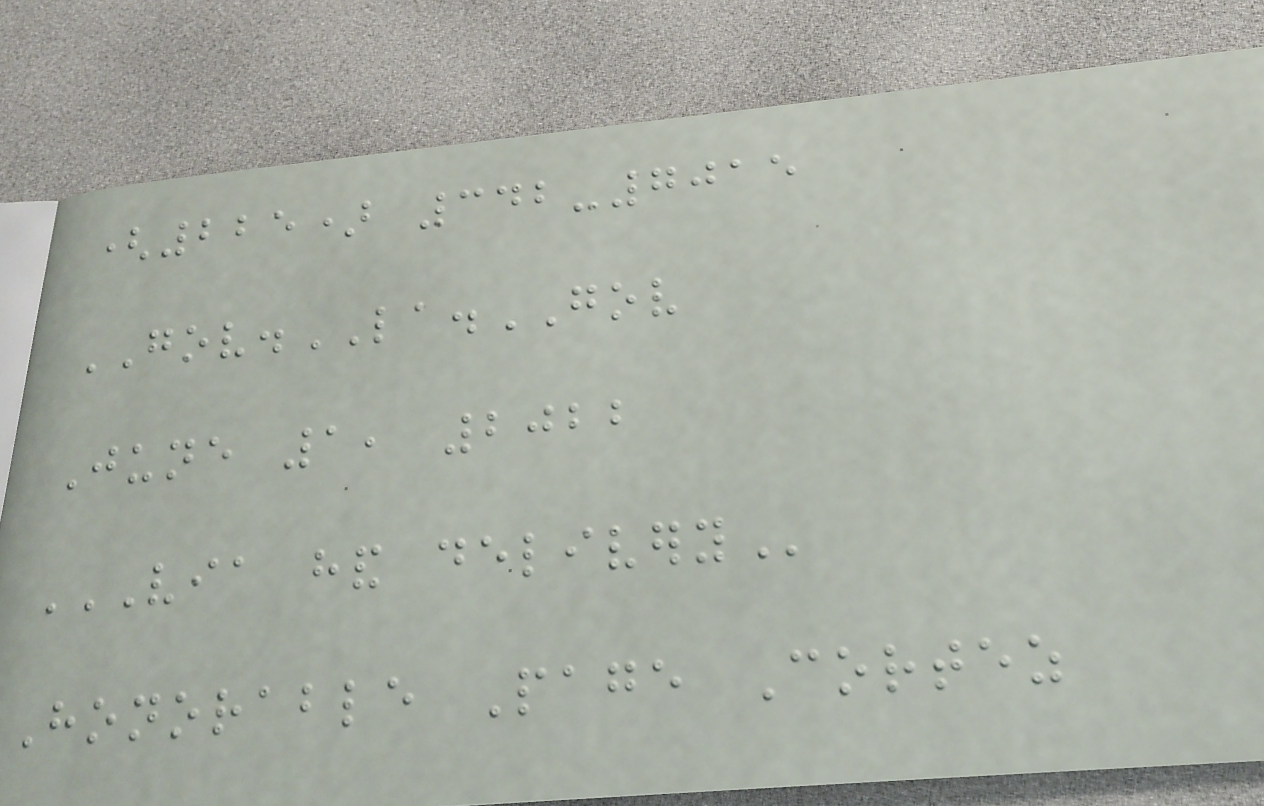(225) 342-7015
GOV.LA.GOV
June 1, 2022
VIA HAND DELIVERY
Honorable Page Cortez
